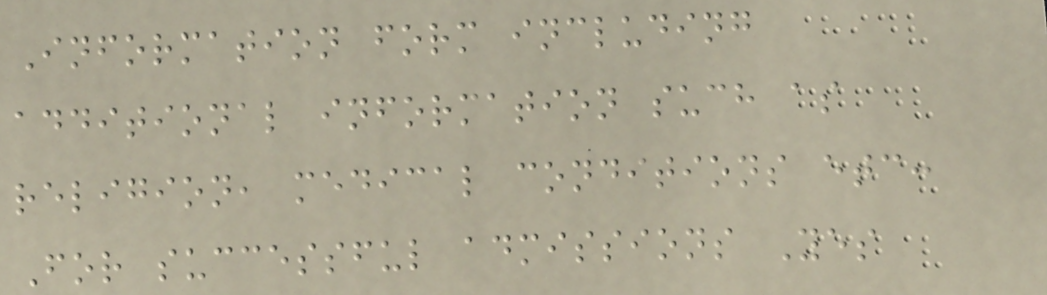Information form including
additional information such as
religion, medical conditions etc:
For successful admissions Yes
